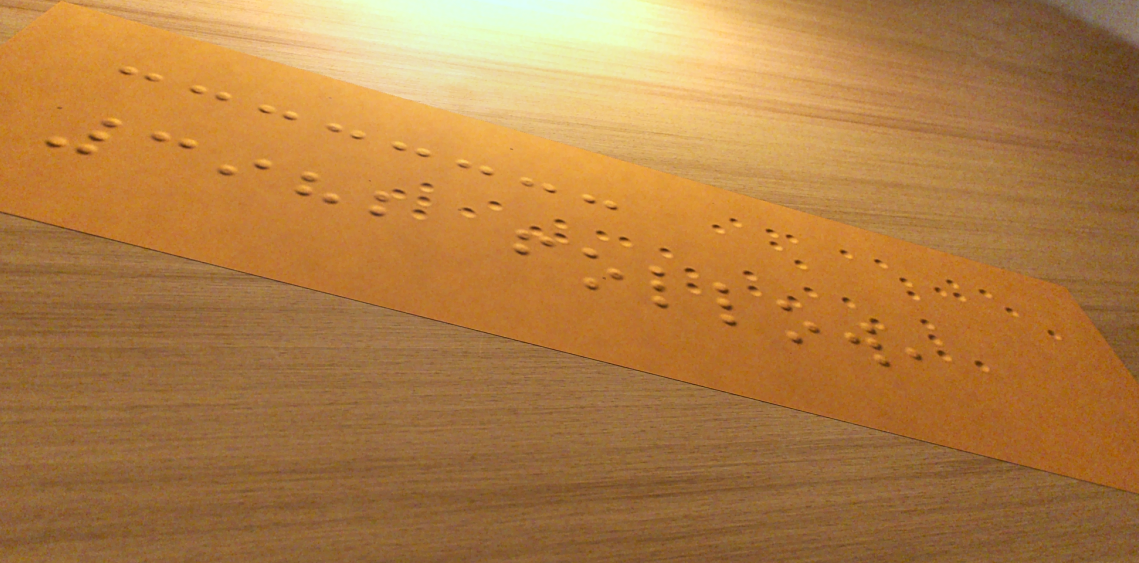3982 follow,
